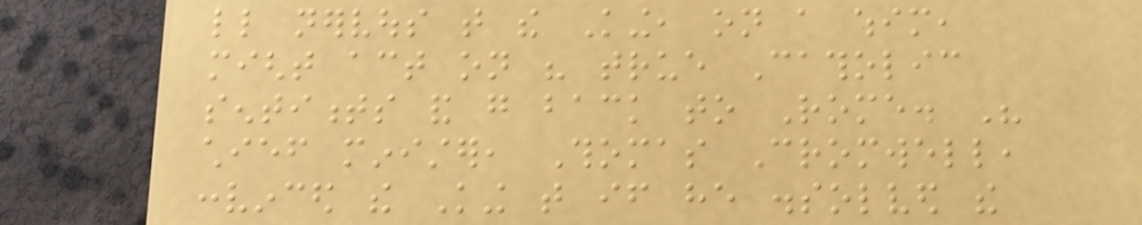little nervous that the King, on a whim,
might act on his true Catholic
sentiments and go back to Rome. His
chief minister, Thomas Cromwell,
convinced the King that if he dissolved the
